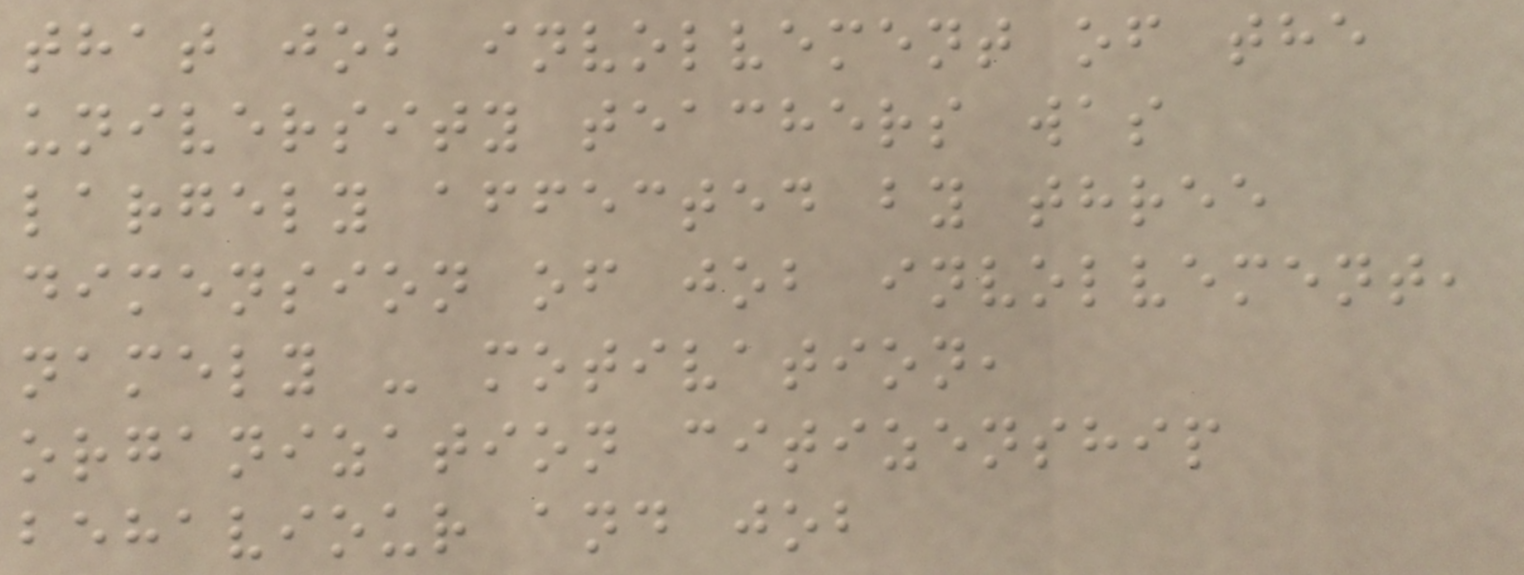that job involvement of the
university teachers was
largely affected by three
dimension of job involvement,
namely - motivation,
organization citizenship
behaviour and job
